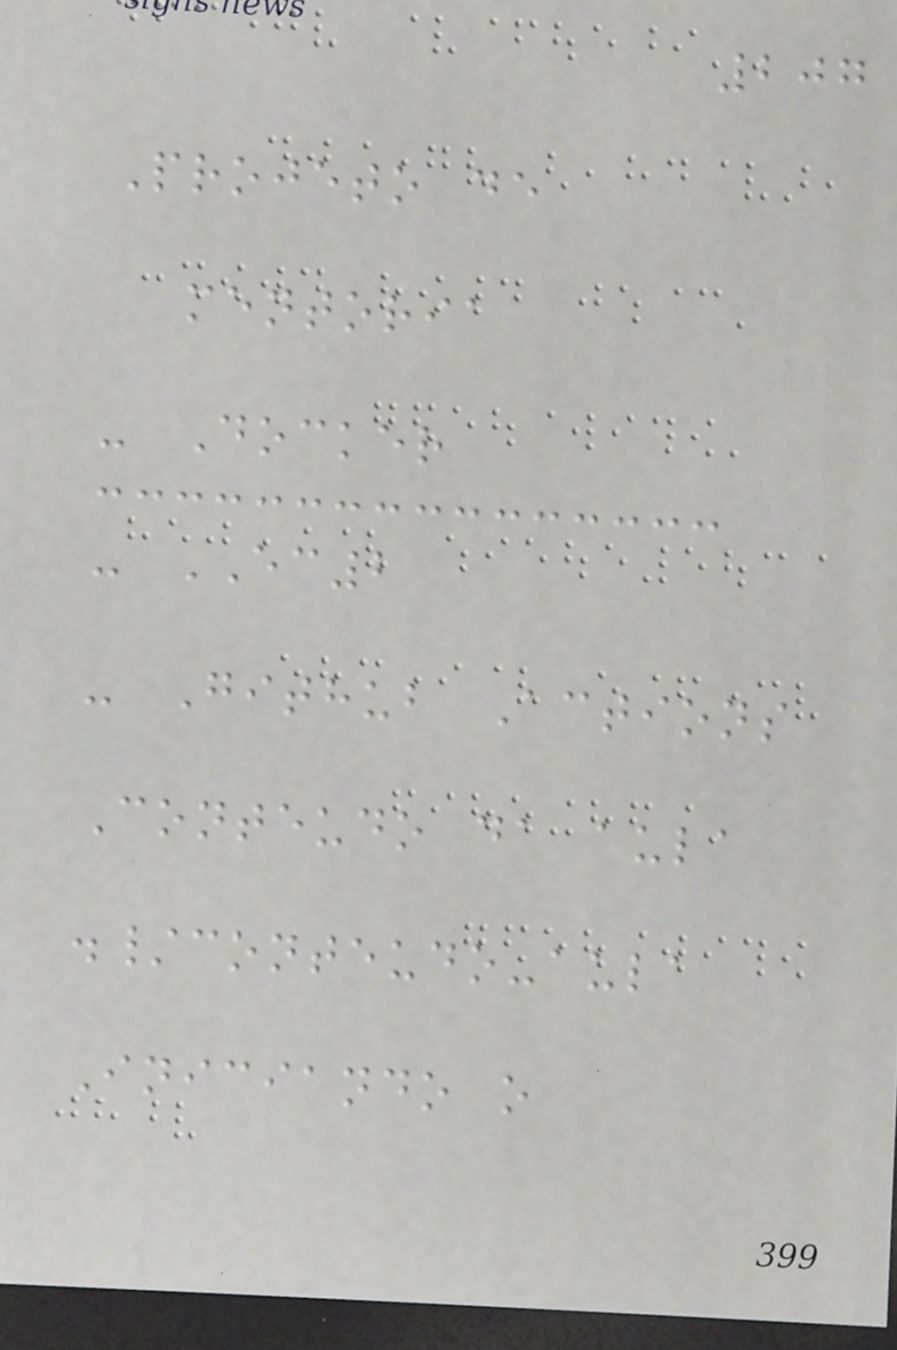207
Projeto de
mentoria
- Docker
- EC2
- Github Actions
Conteudo da aula
./conteudo-aula
Iniciando o
